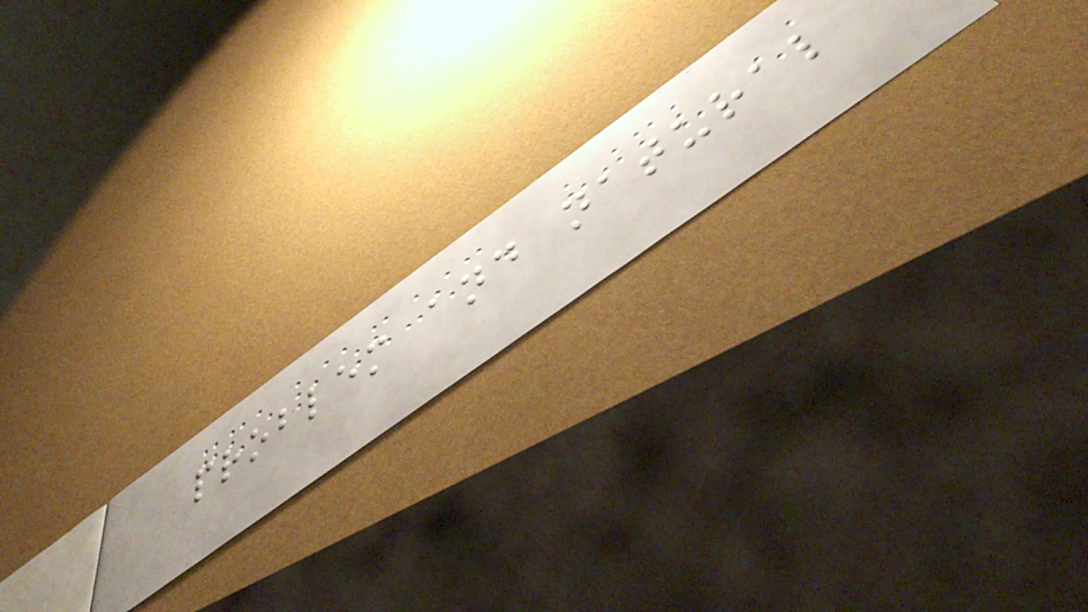problem and natural
